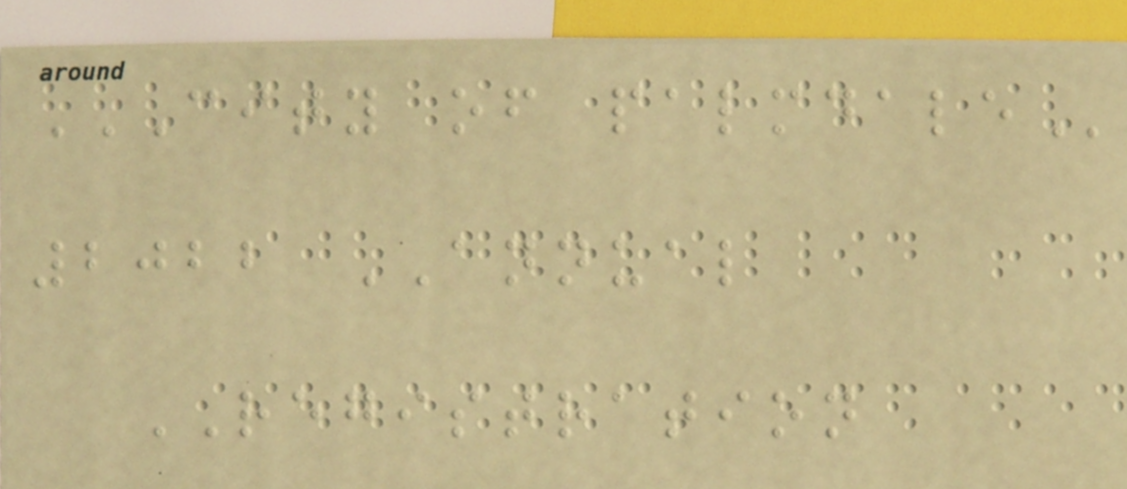CITY OF PALMDALE
2022 ANNUAL
REGISTRATION
